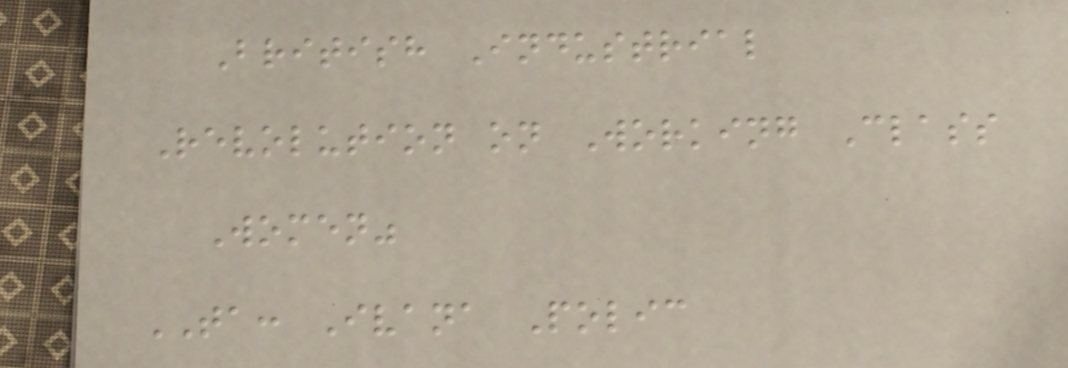British Industrial
Revolution on Working Class
Women"
TA: Ivana Polic
